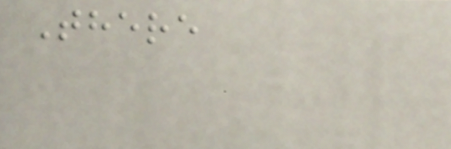There
